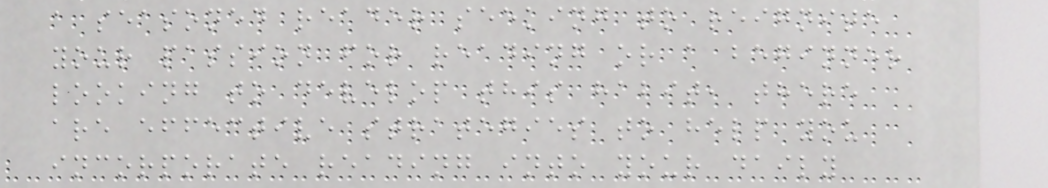a seasoned reader seeking to reignite
your passion for reading or a beginner
looking to develop this habit, there
are effective strategies to help you
incorporate reading into your daily
